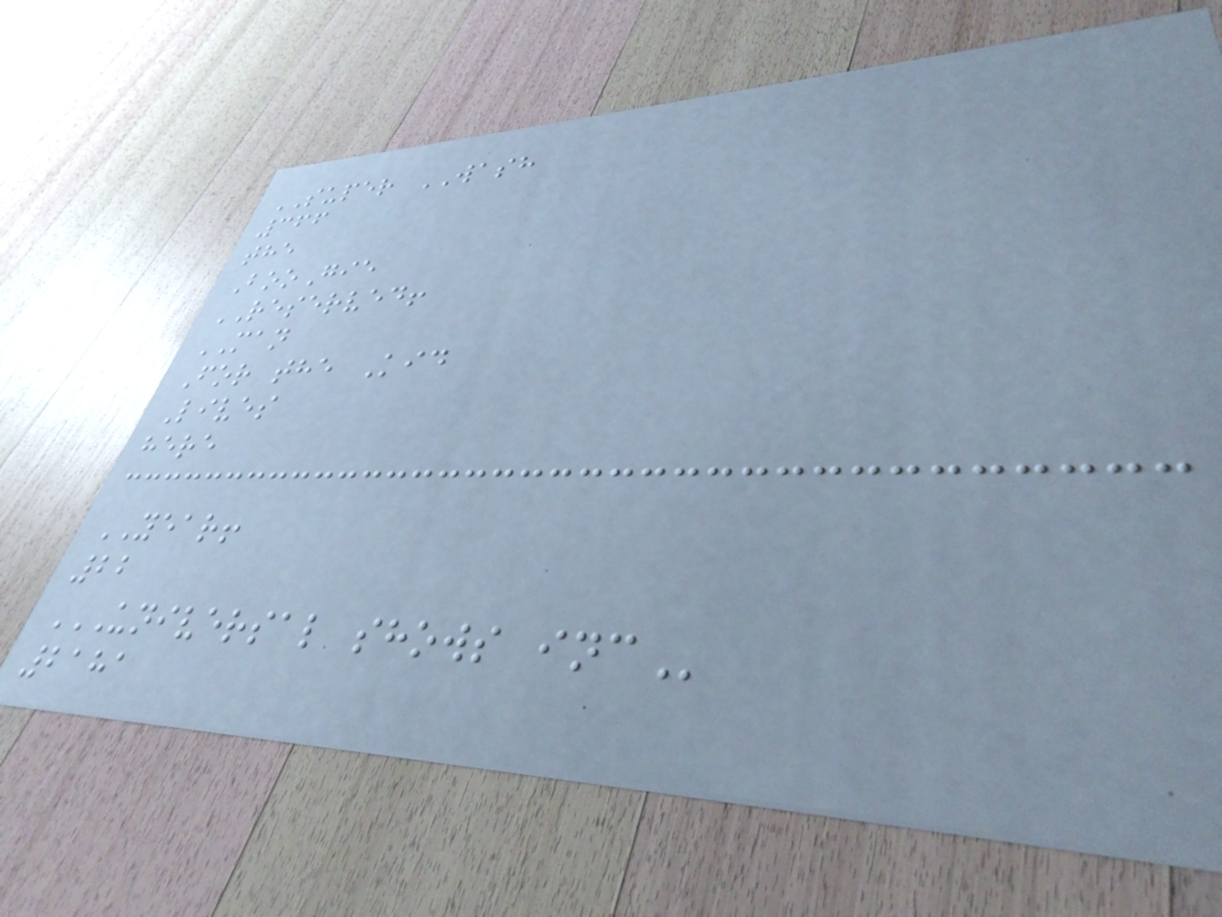SUPER WASH
366
the
BooGie
RESERVED!
MAN
For the Kid
Lives
here
YEAR!
22
UNIVERSAL SHOWS INC
2181
